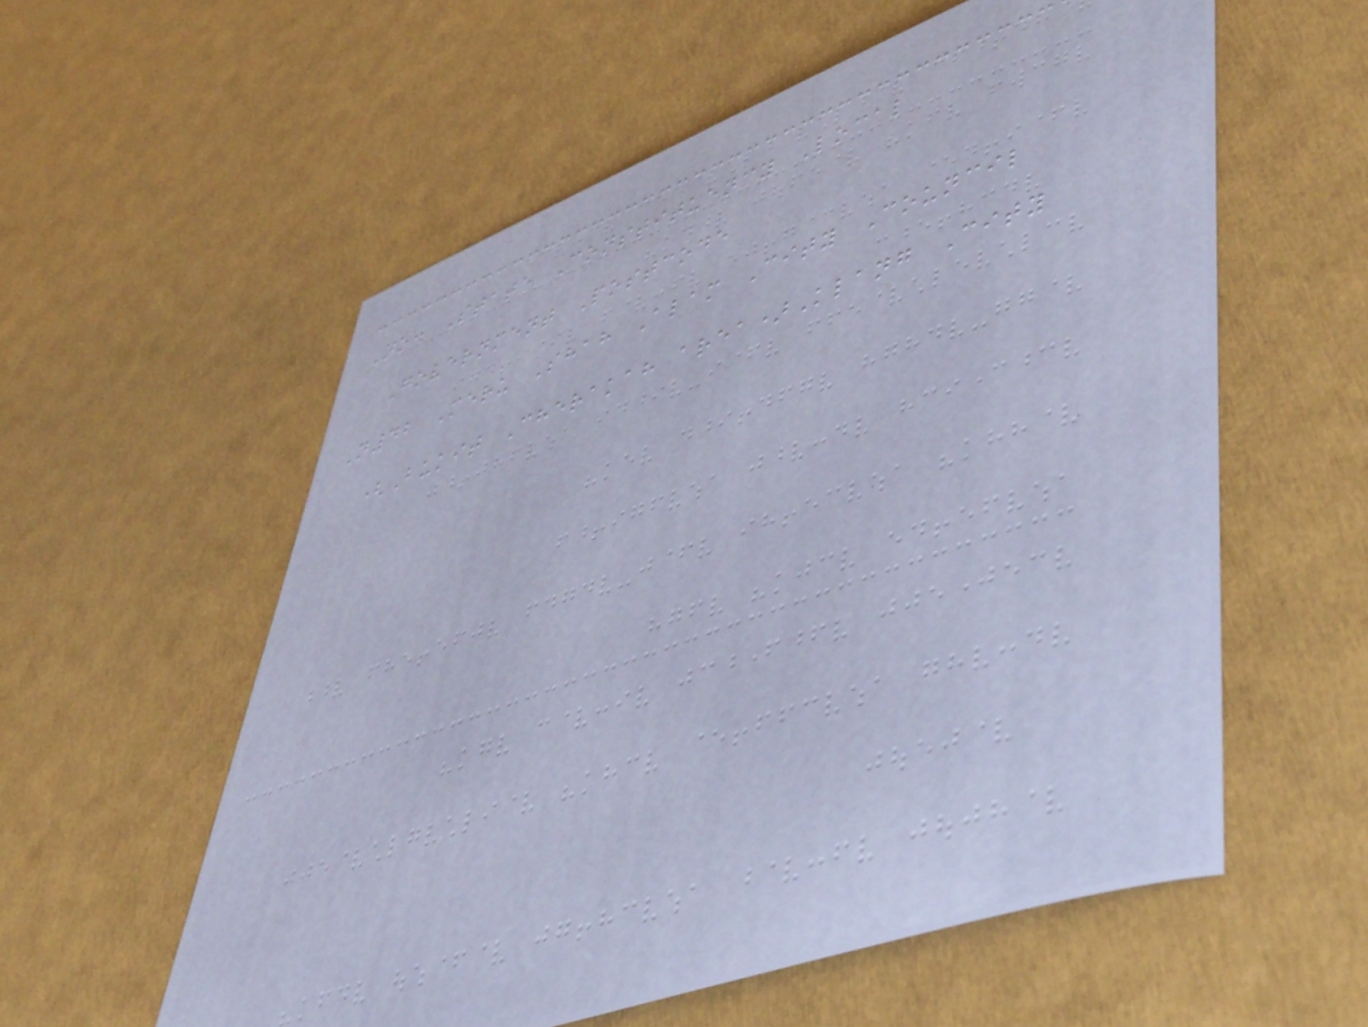No. State Constituency Local
Government Postcode
N42 Meru Shah Alam City Council
(Bukit Cherakah area)Klang City
